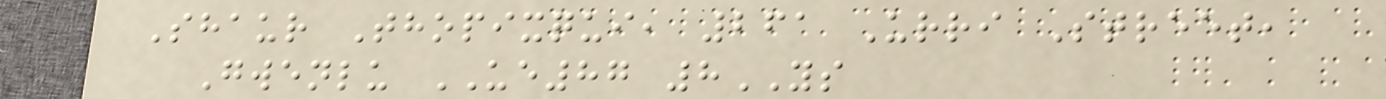Shaur Thopixqui, 261 Urri Street,
Gwenlu UE87 8YS
